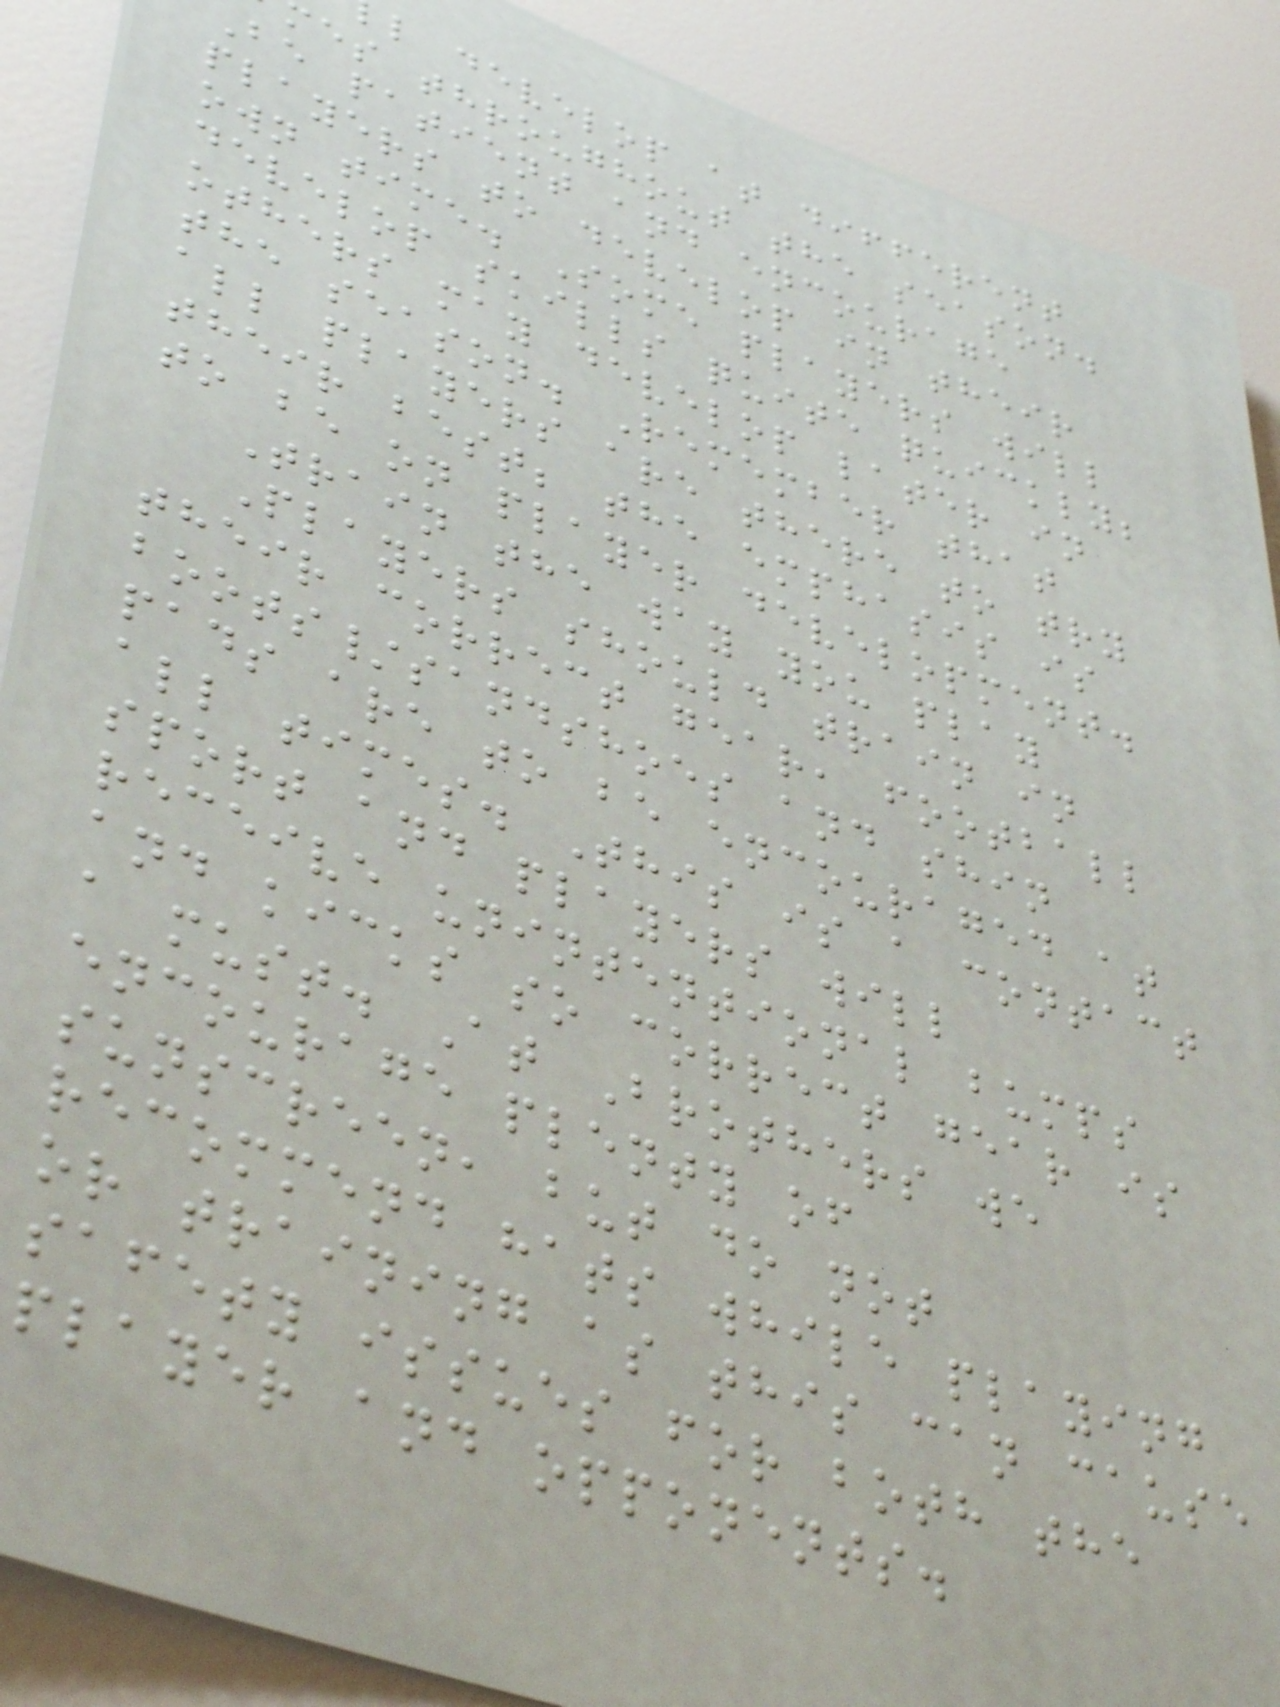l develop at different
es throughout the season.
Be patient and encourage
players to develop in their
own time. Some players will
develop skills quite quickly;
others may develop later in
the season. Remember that
all players are there to try
their best; the emphasis is
to be on player development.
Train the way you play
Players should train in
their correct gear, football
boots/sandshoes and shin
pads are to be encouraged at
all times. This is a contact
sport and players will
receive unintentional bumps
and kicks so correct gear is
a must. At Brothers we
encourage plenty of
sunscreen, but do not
recommend hats while playing
or training as this can cause
safety issues for both the
player and opponents.
